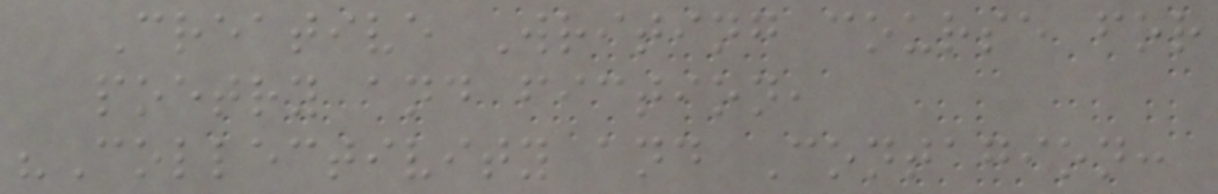Creative Writing course for
poetry and fiction,
"Collectivity and Contagion:
